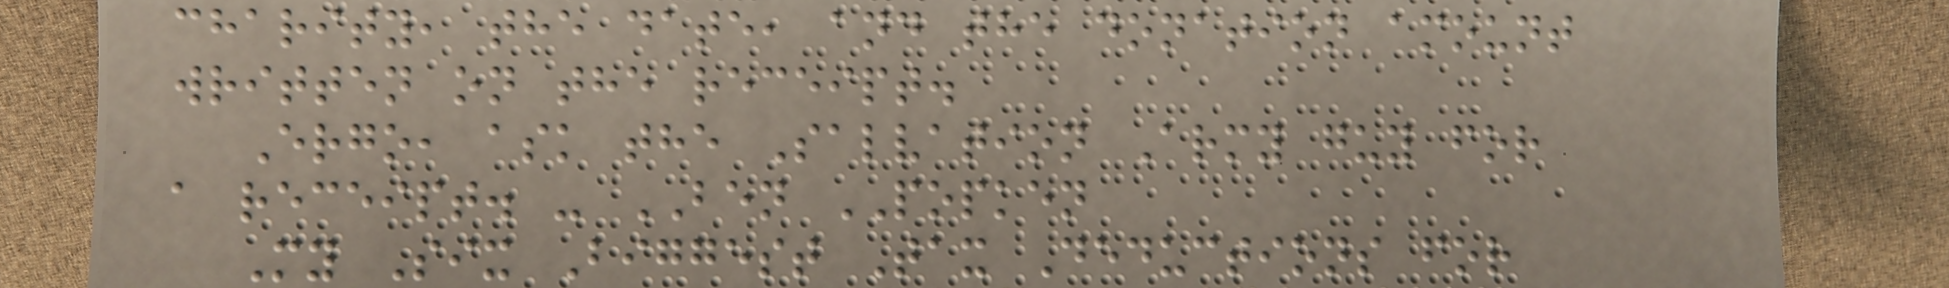charity, the date, and the donation amount
written on the receipt.
Ergo, ask the Salvation Army guy for
a receipt. - BEN POPKEN
My Six Biggest Tax Deductions for
